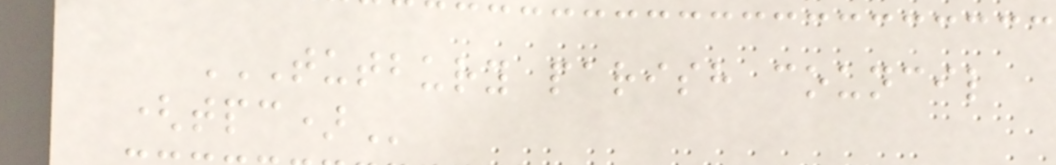TUTBURY PARISH COUNCIL
(TPC)
